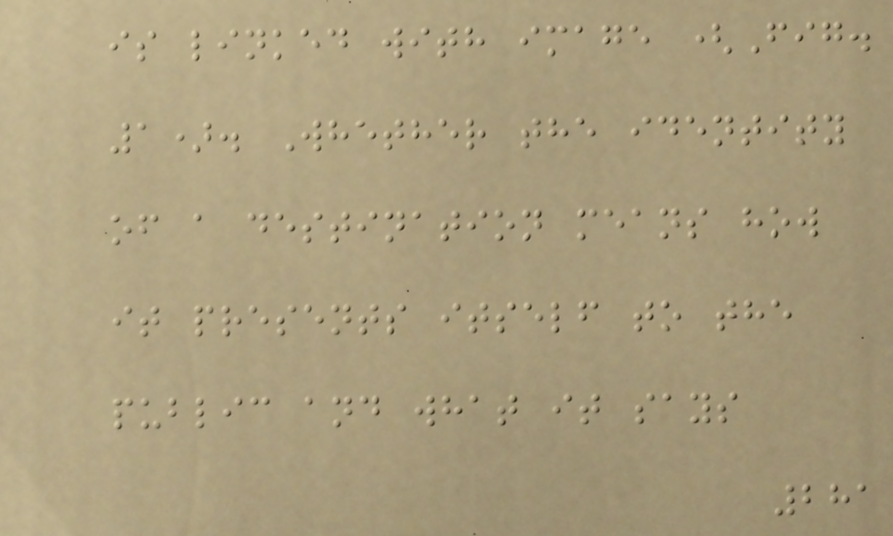is linked with image (Fig.
1). Whether the identity
of a destination means how
it presents itself to the
public and what it says
281
